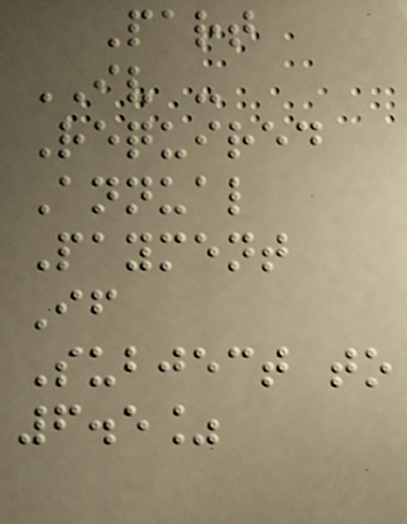Part
IV -
Required
Annual
Payment
If
Subject to
6.5%
